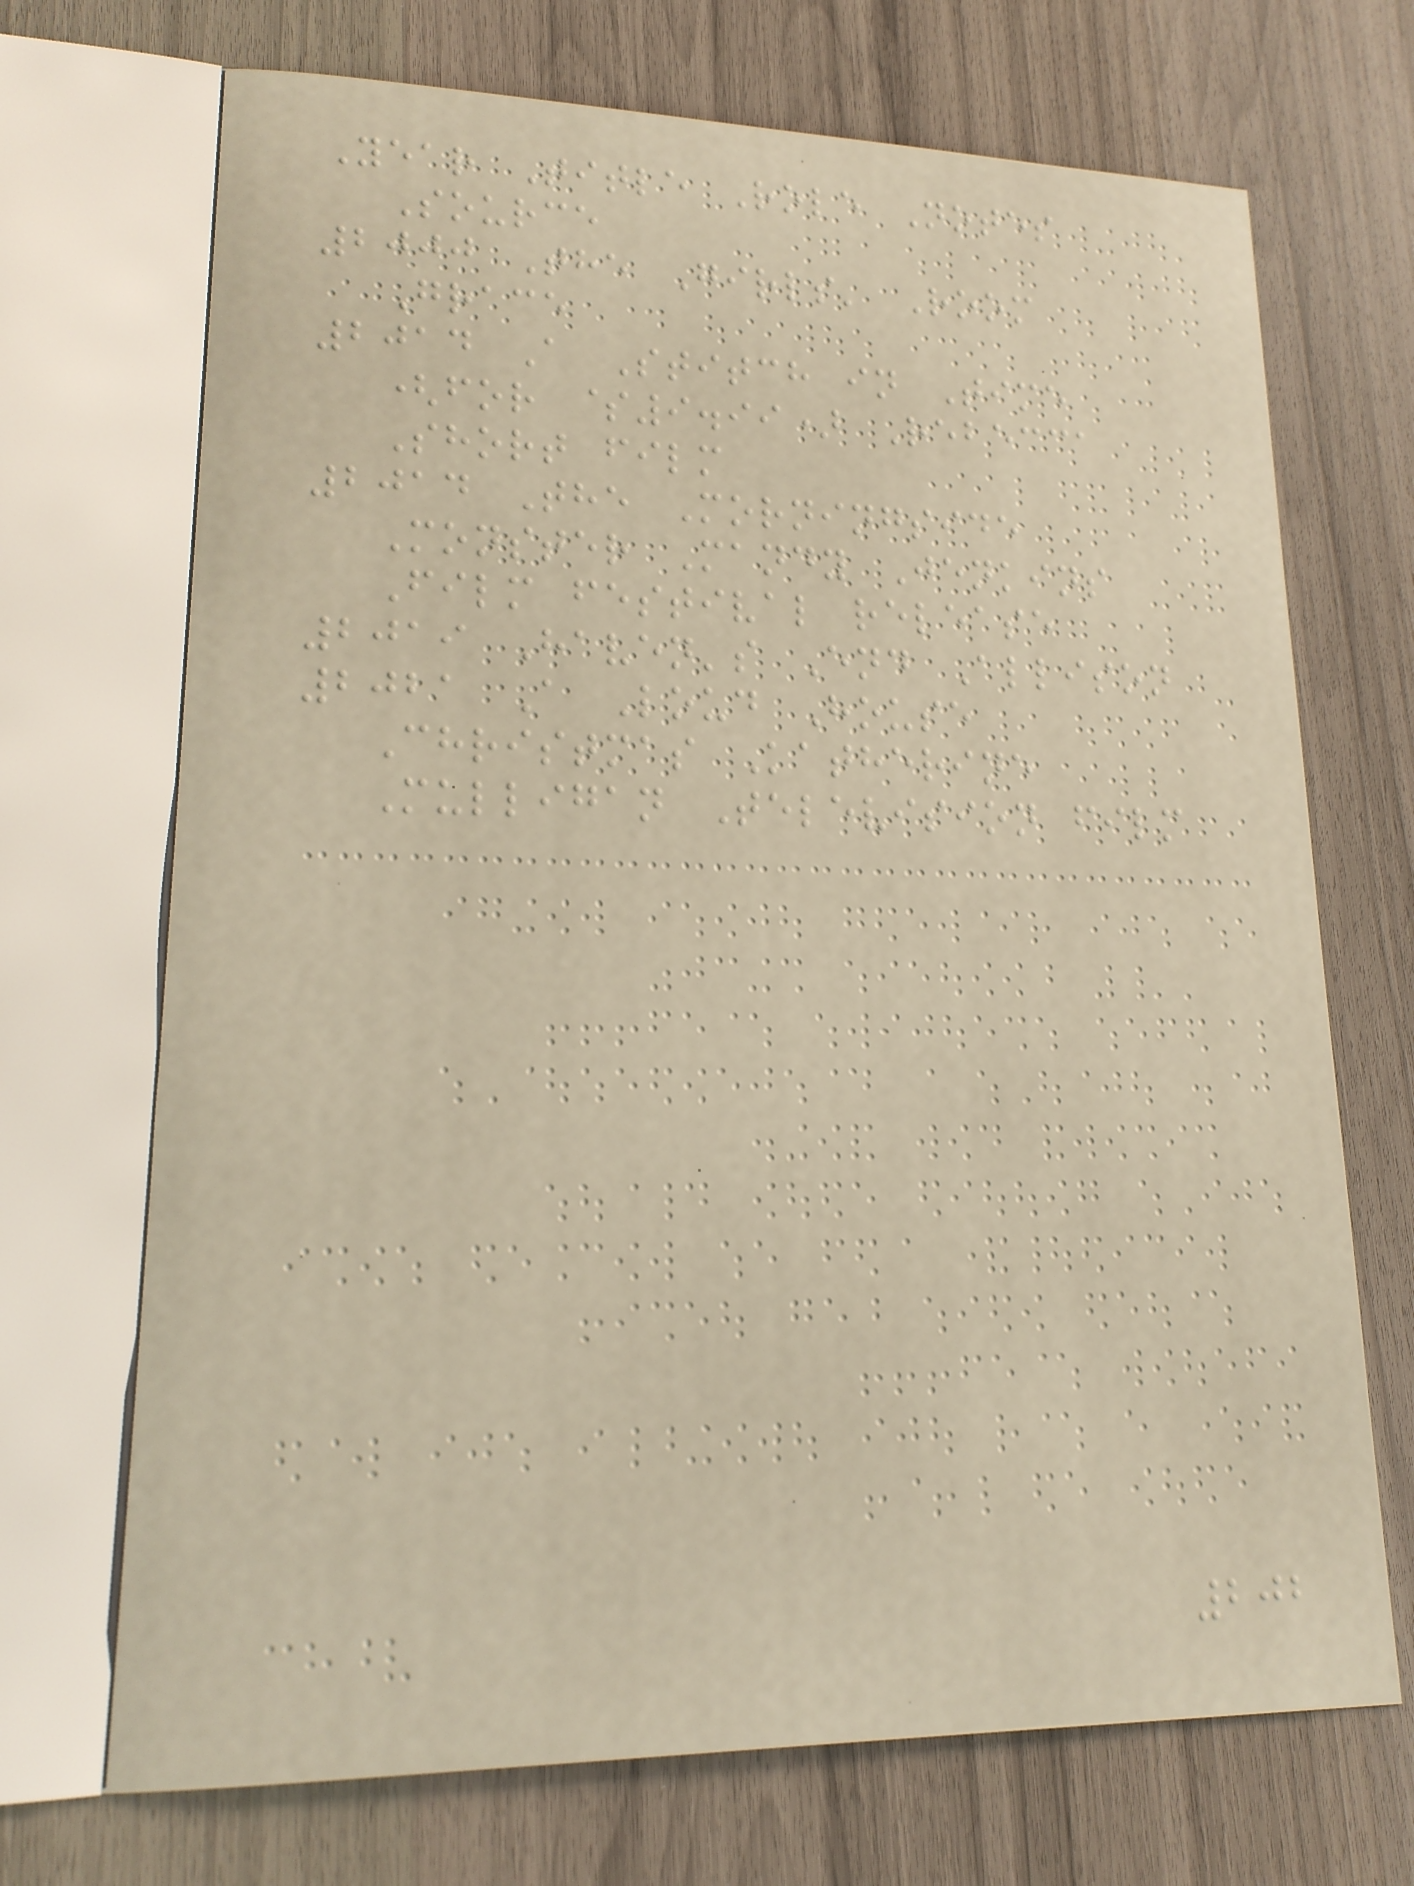Year Title Role Notes
Source
2000 The Girls' Room
Grace
2014 A Stitch in Time
(for $9.99) Rebecca
Short film
2014 The Morningside
Monster Mandy Jenkins
Film festival release
2019 Haven's End Allison
2021 A Loud House
Christmas Katherine
Mulligan Television film
202
